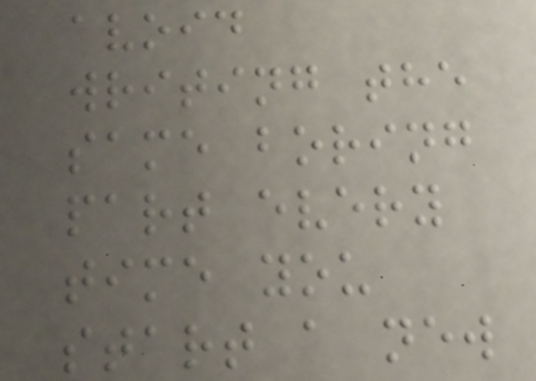avoid
writing the
same boring
part every
time you
start a new
